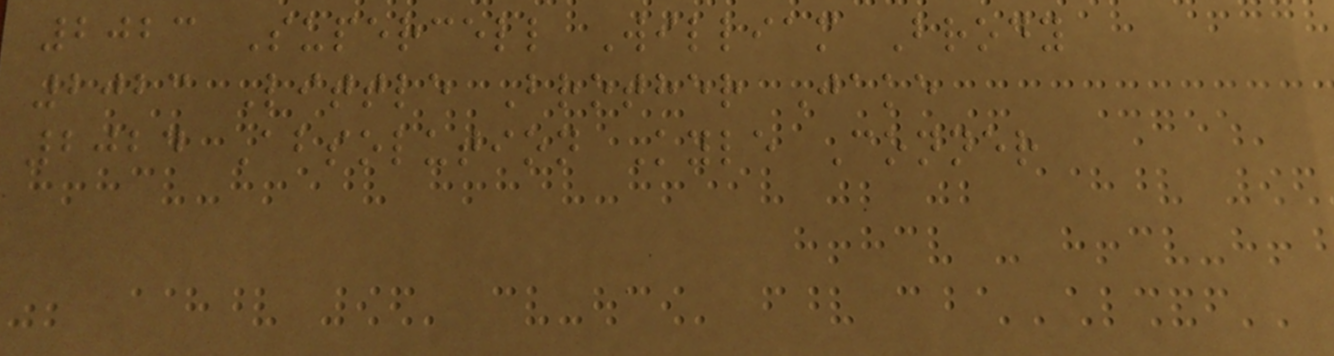2023 Supercell William Brody
2023 Little Brother Jake
2024 Absolution Kyle Conner
